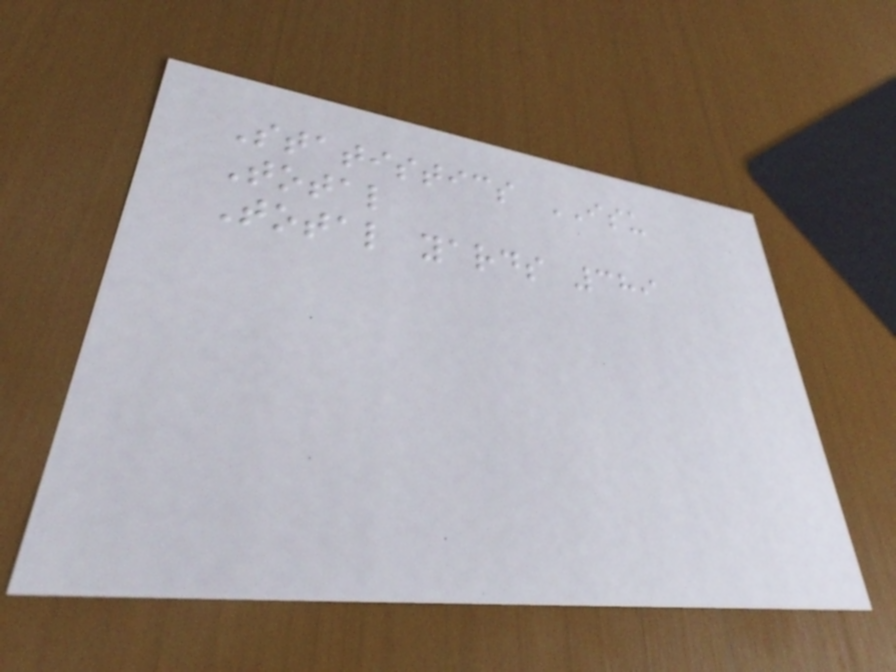Statistics ISU
Total
Total yards 389
